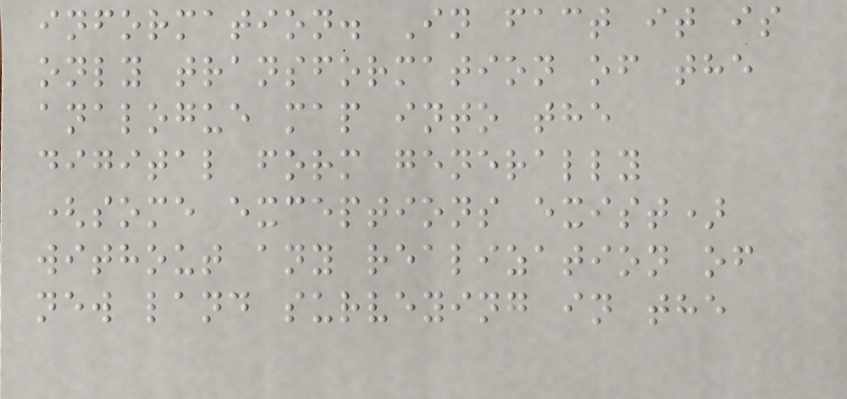information. In fact it is
only transformation of the
analogue map into the
digital form generally
(some exceptions exist)
without any realization of
new land surveying in the
